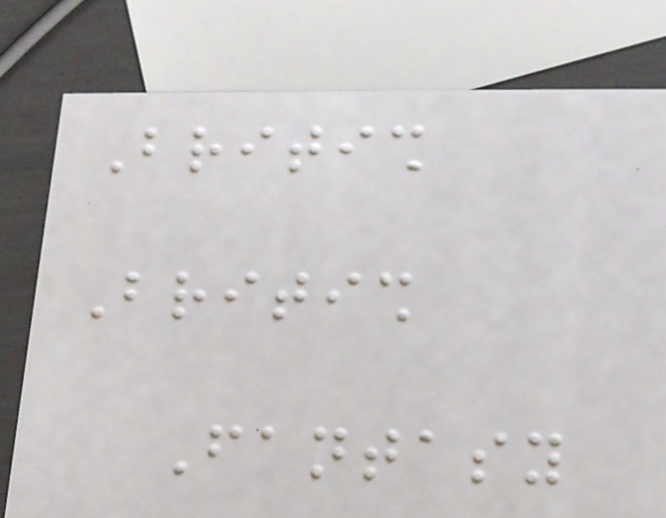British
British
Fantasy
